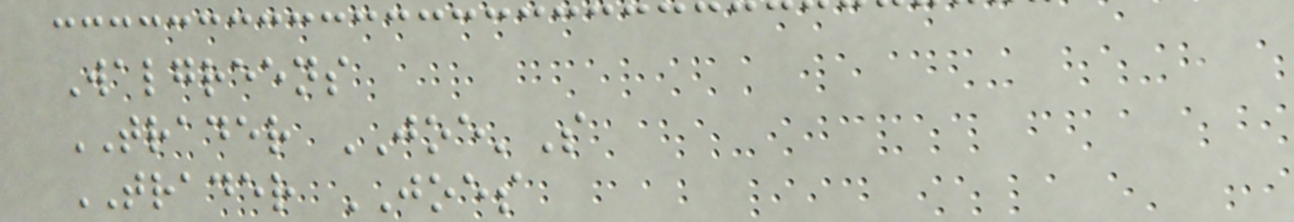Walgreens
TRADER JOE'S
TRADER JOES
